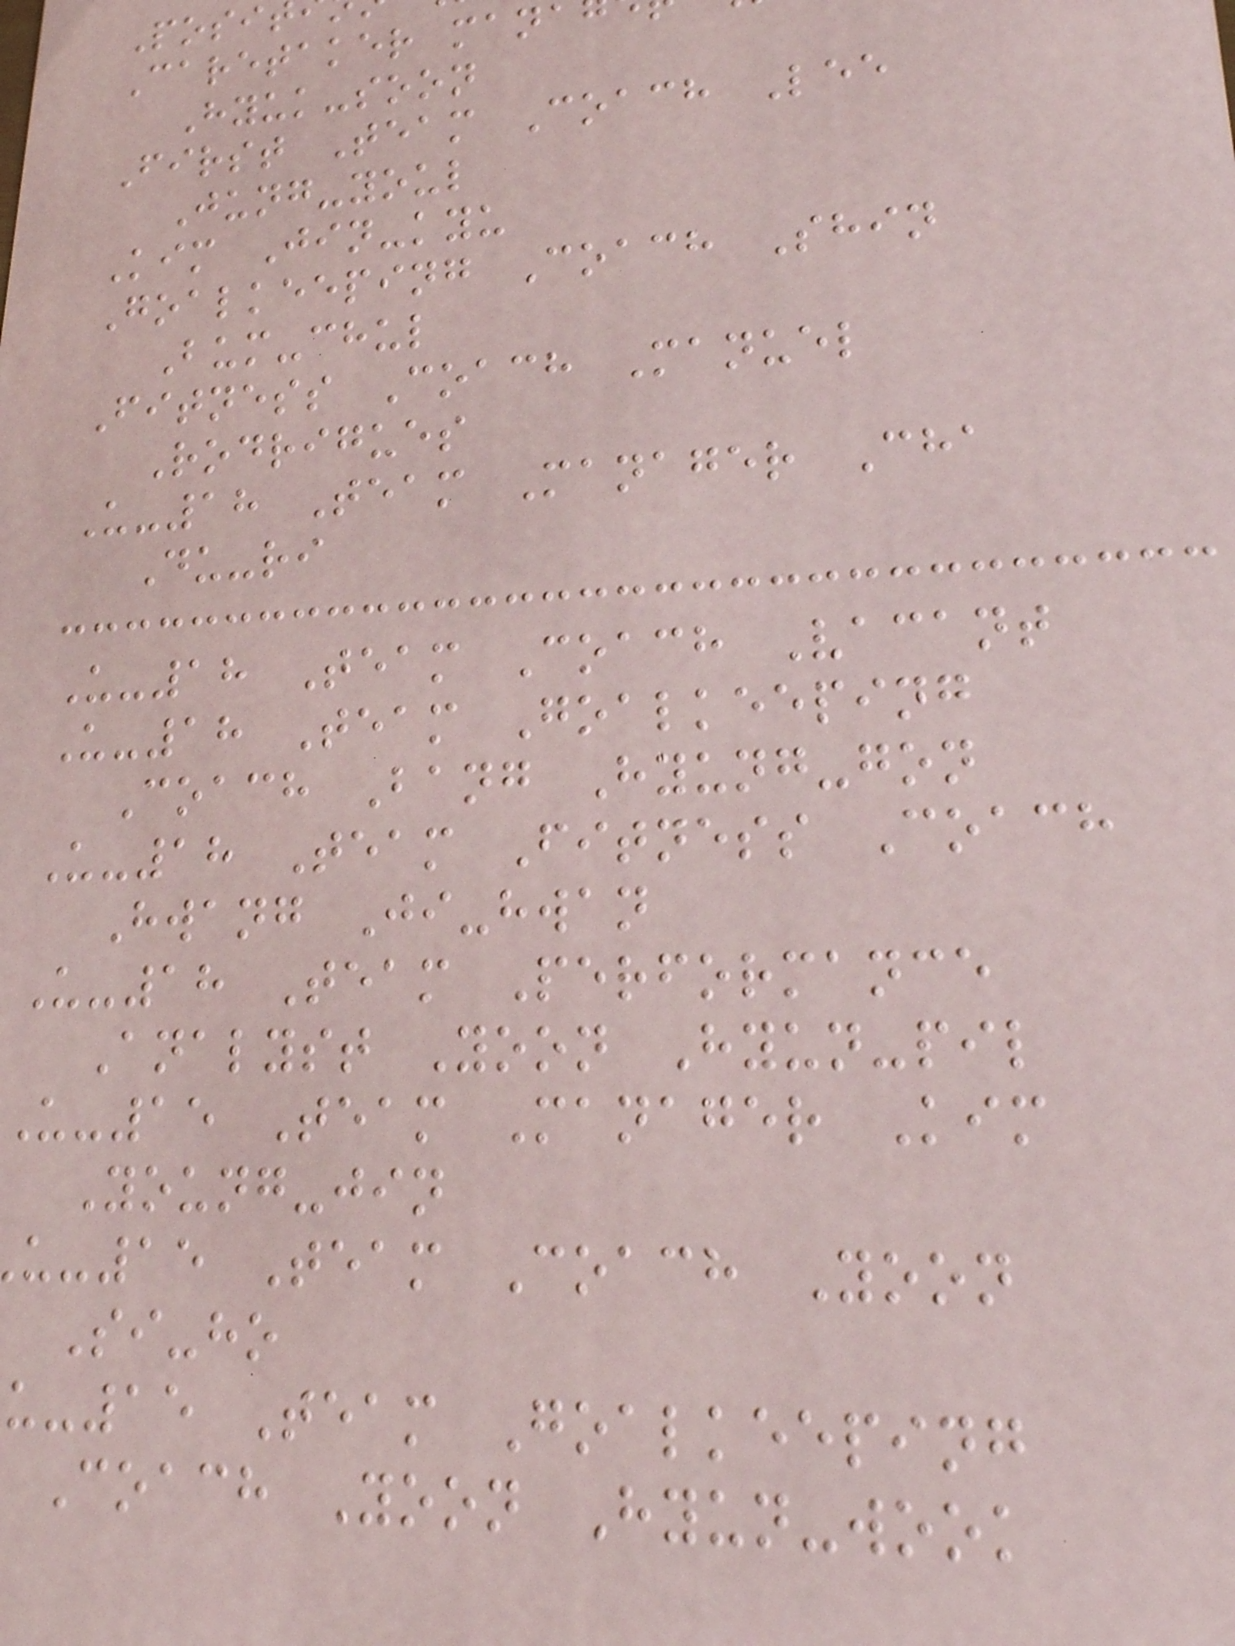Caretaker man
Hyuk-soon
First Team Coach Lee
Jung-youl
Kim Jin-kyu
Goalkeeping Coach Shin
Bum-chul
Fitness Coach Manuel
Rodrigues
U-18 Team Manager Cha
Du-ri
U-18 Team Coach Vacant
U-18 Team Goalkeeping
Coach Bang Hyung-gon
U-18 Team Fitness Coach
Hwang Ji-hwan
U-18 Team Performance
Analyst Yoon Hyun-pil
U-15 Team Manager Kim
Young-jin
u-15 Team Coach Yoon
Si-ho
u-15 Team Goalkeeping
Coach Yoon Hyun-wook
